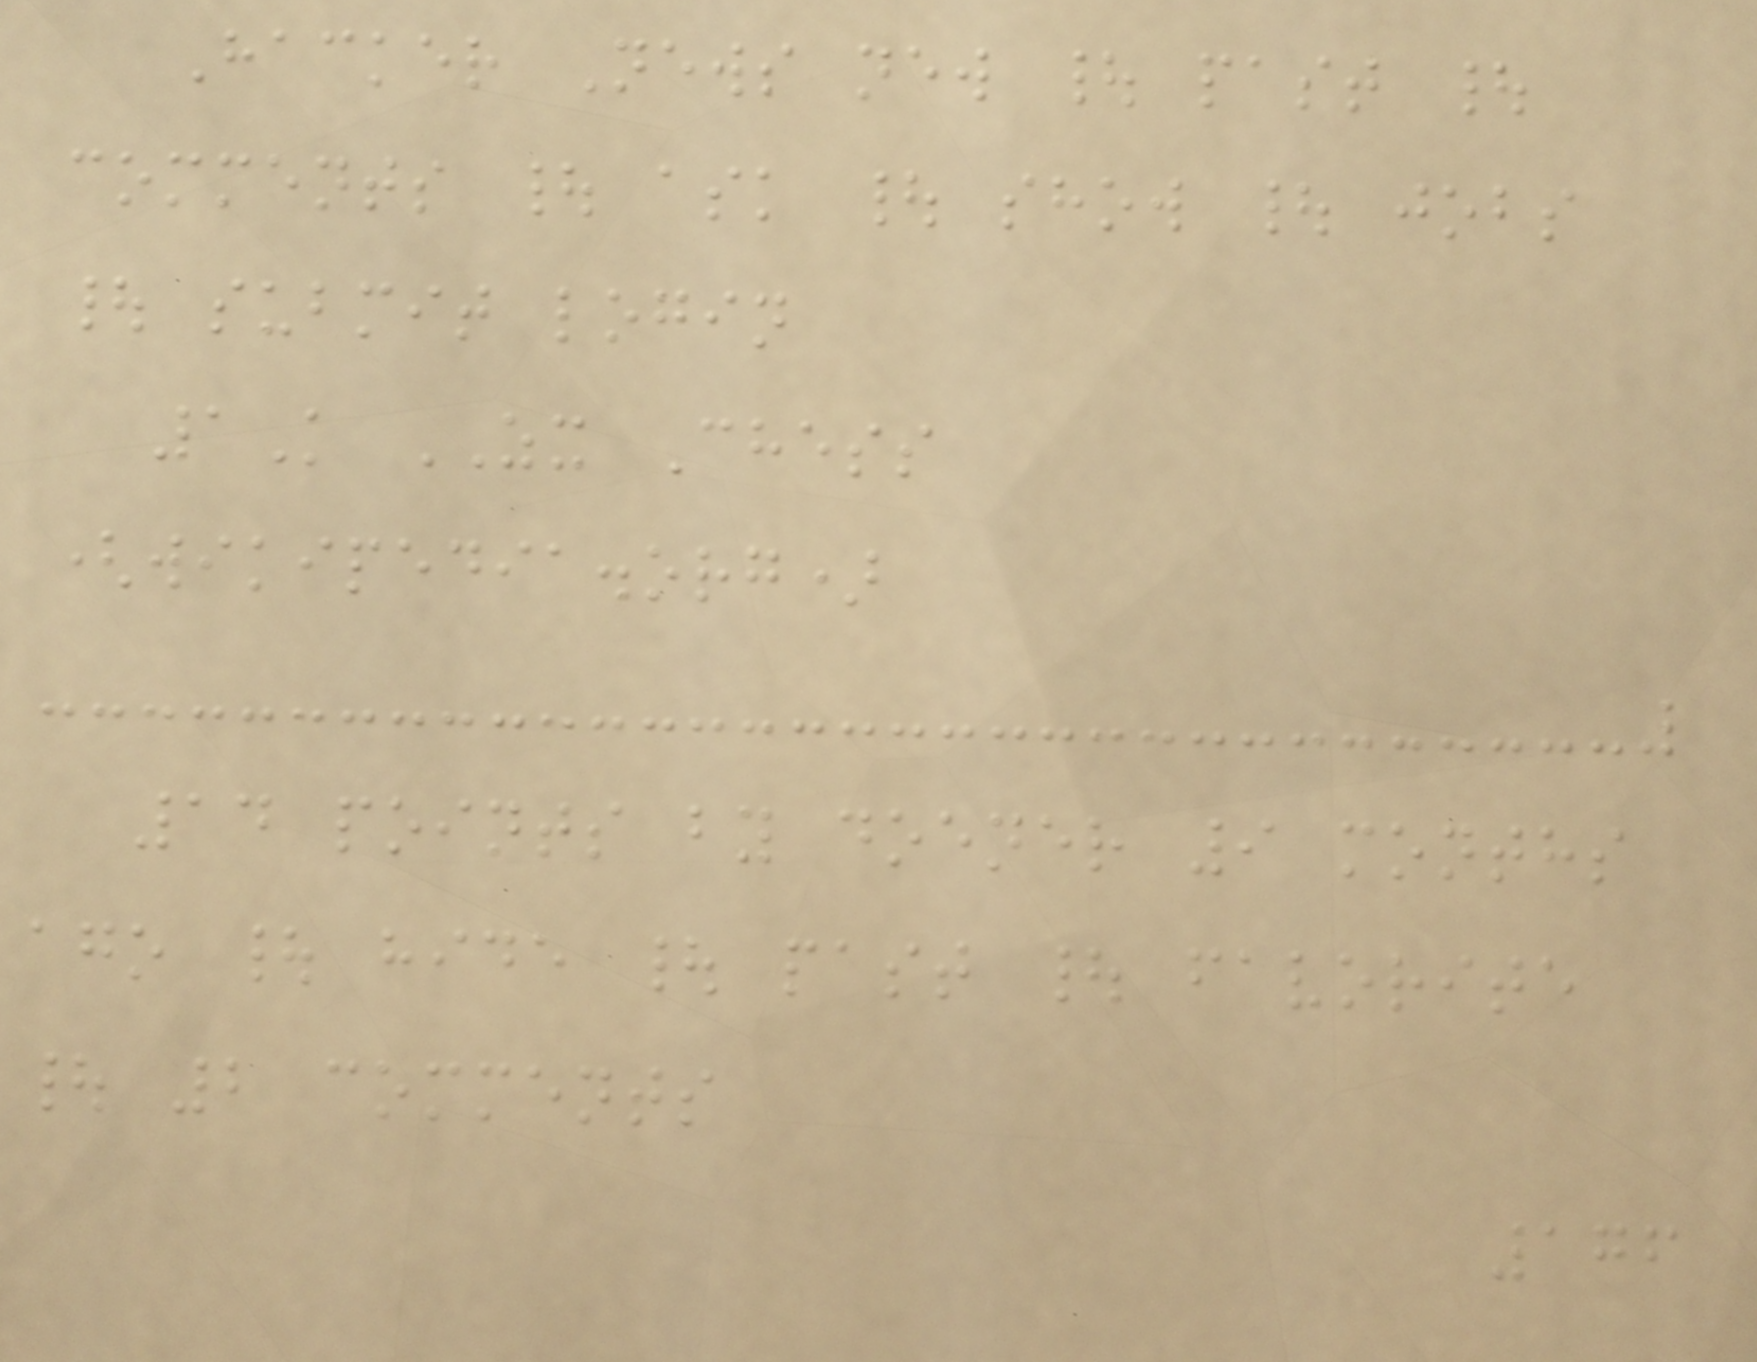Hacker News new | past |
comments | ask | show | jobs
| submit login
1K ZX Chess
(wikipedia.org)
14 points by doener 9 months
ago | hide | past | favorite
| 2 comments
176
